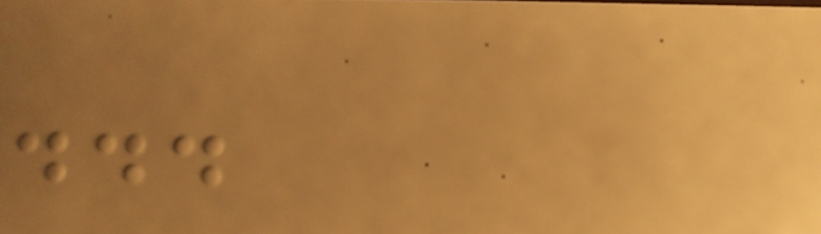...
